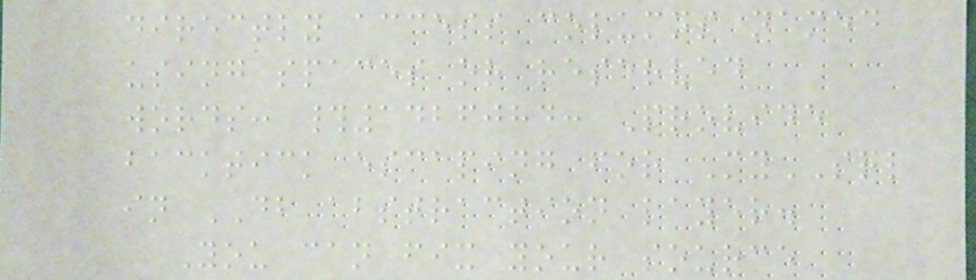directly access columns named
using spaces or reserved
words: #1426084: Provide
backtick escaping for MySQL
in DB abstraction layer.
You can fix your source
